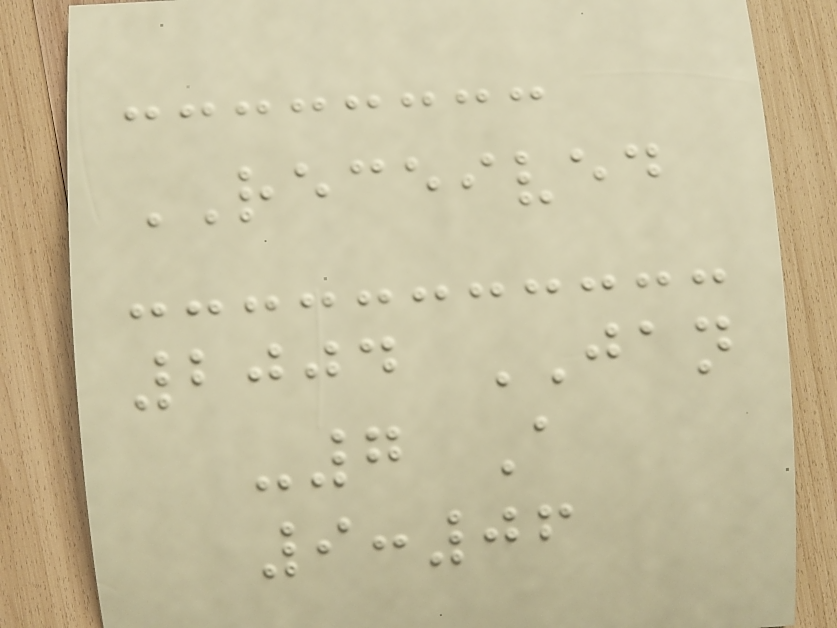RECEIVED
2004 JAN
-7 A
9:06
